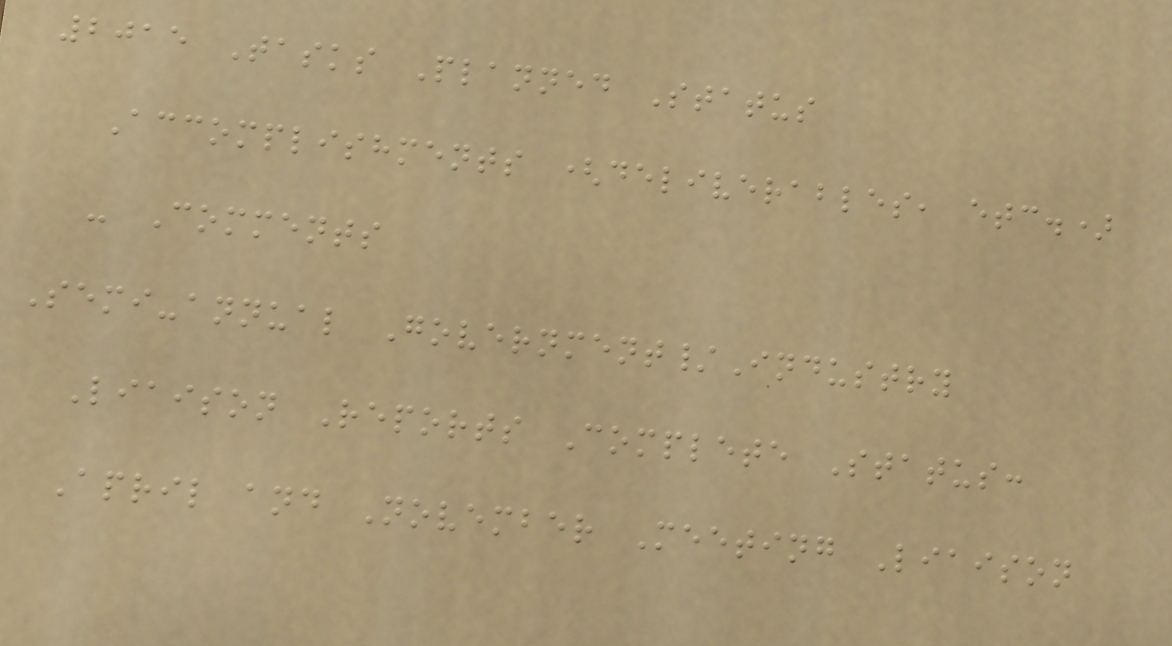2015 Tasks Planned Status
Accomplishments (deliverables, etc.)
- Comments
Semi-annual Government/Industry
Liaison Reports Complete Status:
April and November Meeting Liaison
